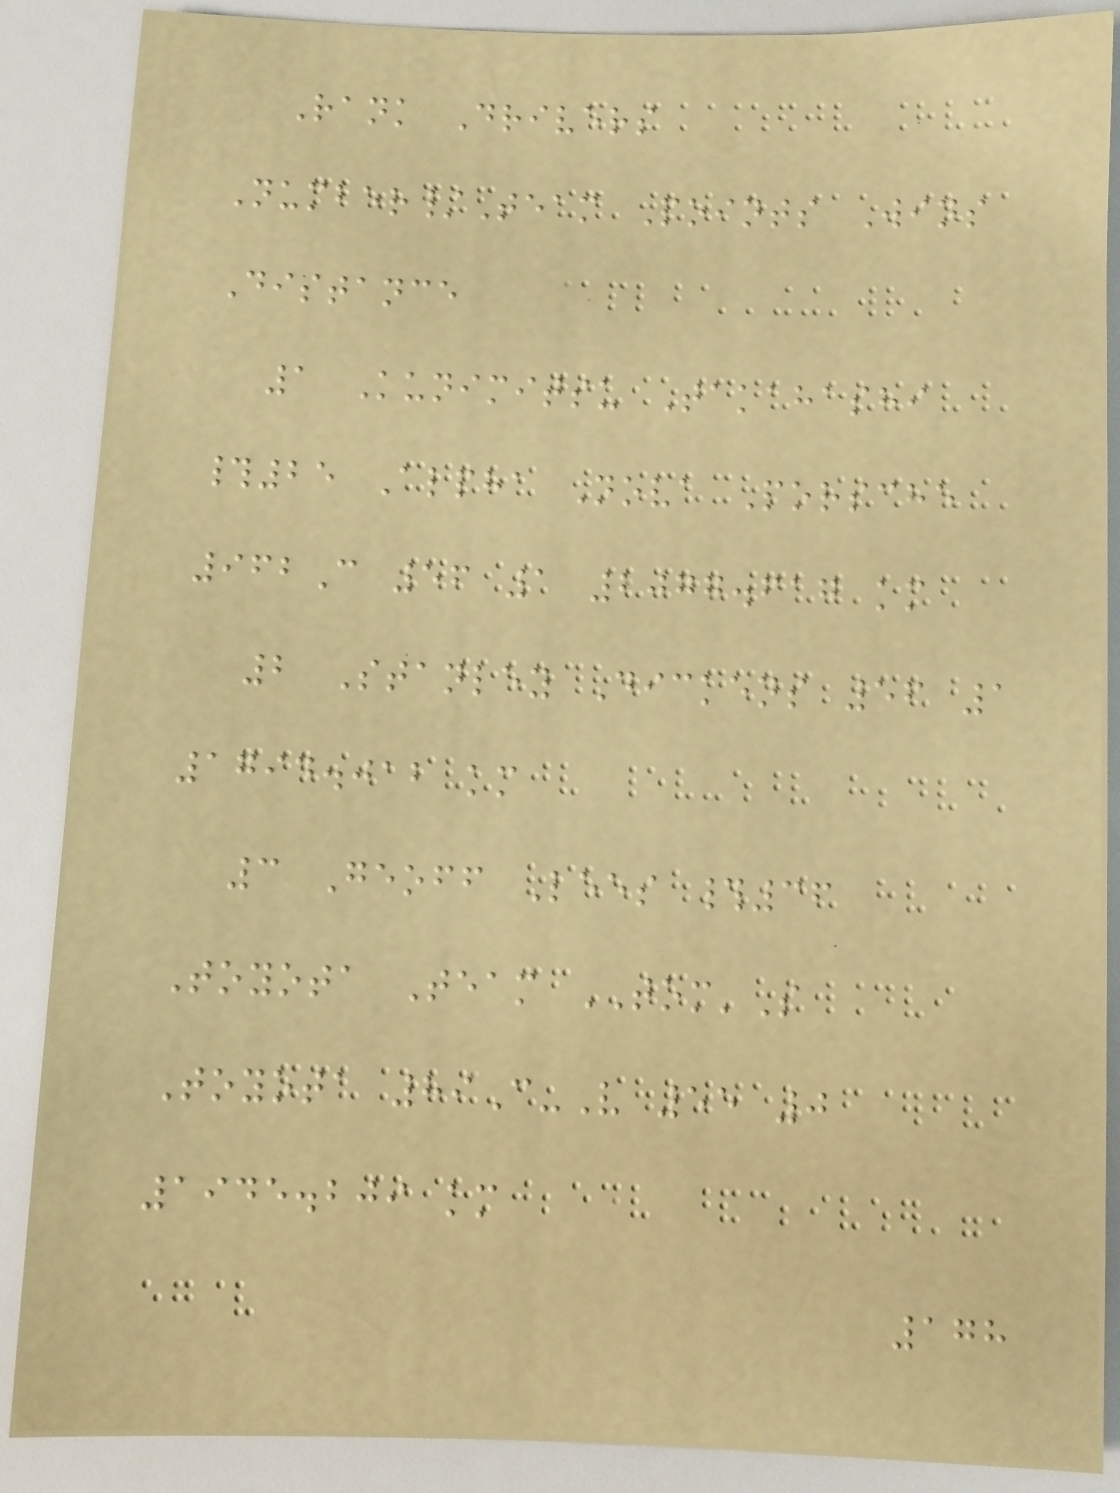Rank Drivers
Number/Team Points Wins
Distance
1 Kunimitsu Takahashi
#25 Alpha Nova Porsche
962C 56 1 2077.617 km
2 Stanley Dickens 56 1
1794.012 km
3 Geoff Lees #36
Toyota Team TOM'S
Toyota 89C-V 55 0
1945.209 km
178
